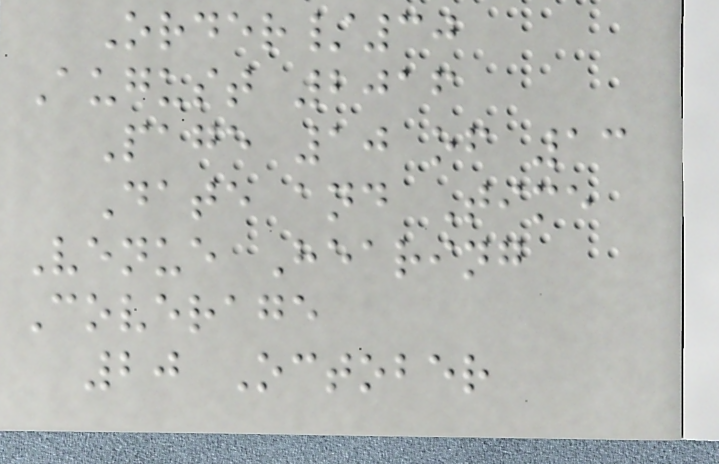Order/30
August 2016
Page 10 of 13
Date and Time
Venue Hearing
Coverage
20 October
